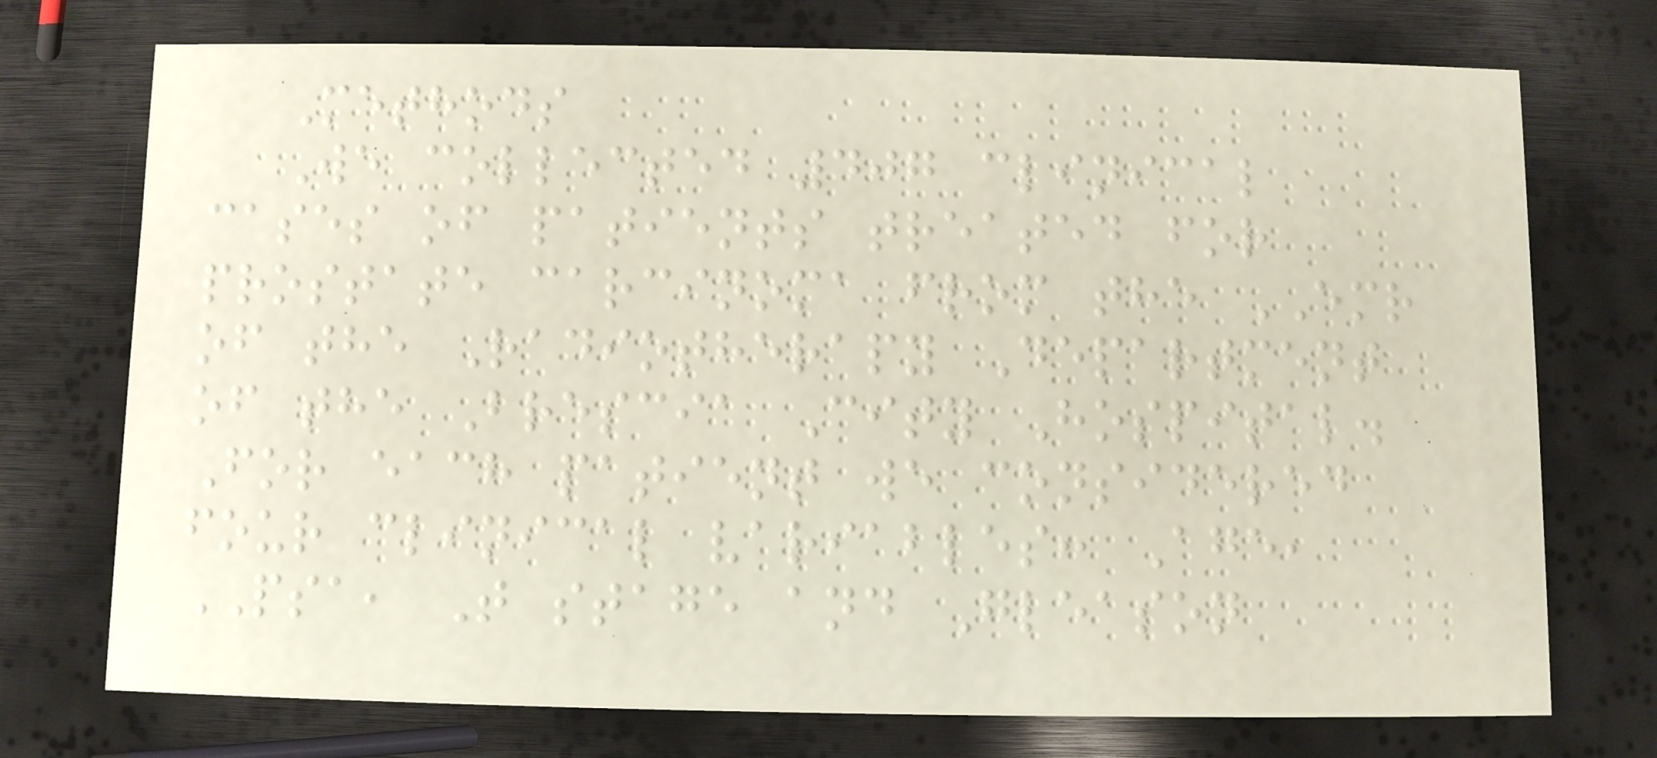Methods
We collected 407 clinical
cases of patients treated for
prostate carcinoma from the EMR
of the Radiotherapy Department
of the Brescia City Hospital.
For each patient we considered
four clinical variables: Age,
PSA, T stage and Gleason
